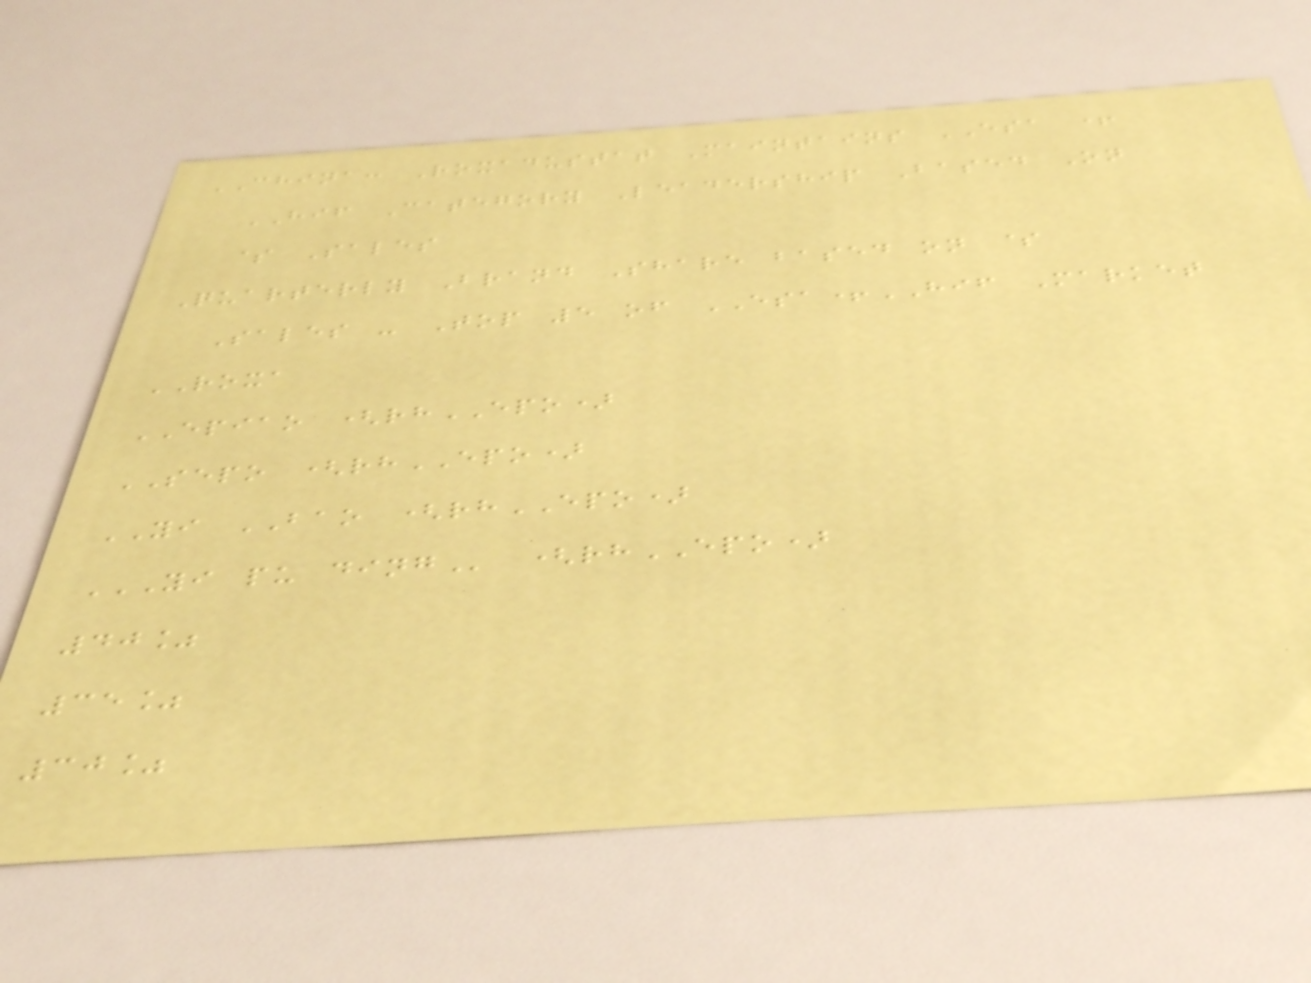CHINA: Roxadustat Maintains ESA +
HIF Category Leadership Based On
$ Sales
Quarterly Brand Share based on $
Sales - Top 5 of ESA+HIF Market
ROXA
EPIAO (rhEPO)
SEPO (rhEPO)
YI BAO (rhEPO)
YI PU DING (rhEPO)
40%
35%
30%
